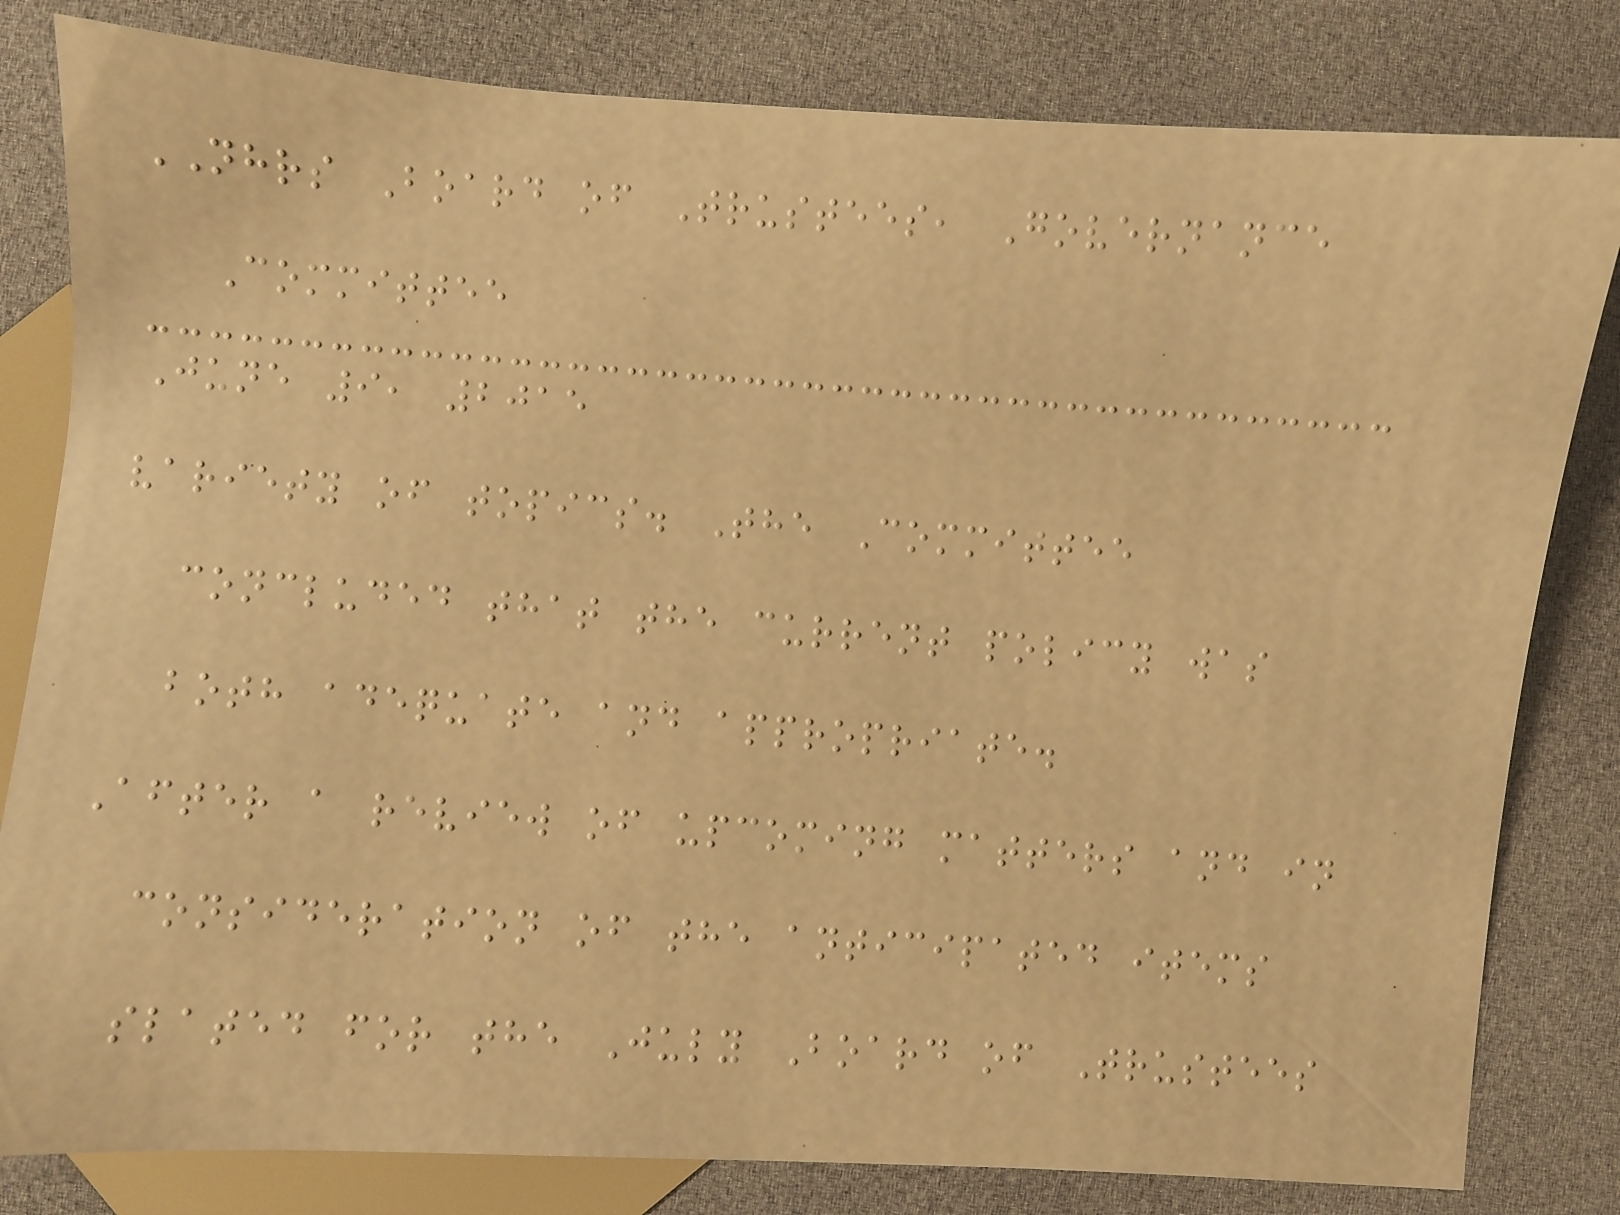NHRS Board of Trustees, Governance
Committee
June 9, 2015
variety of topics. The Committee
concluded that the current policy was
both adequate and appropriate.
After a review of upcoming matters and in
consideration of the anticipated items
slated for the July Board of Trustees
